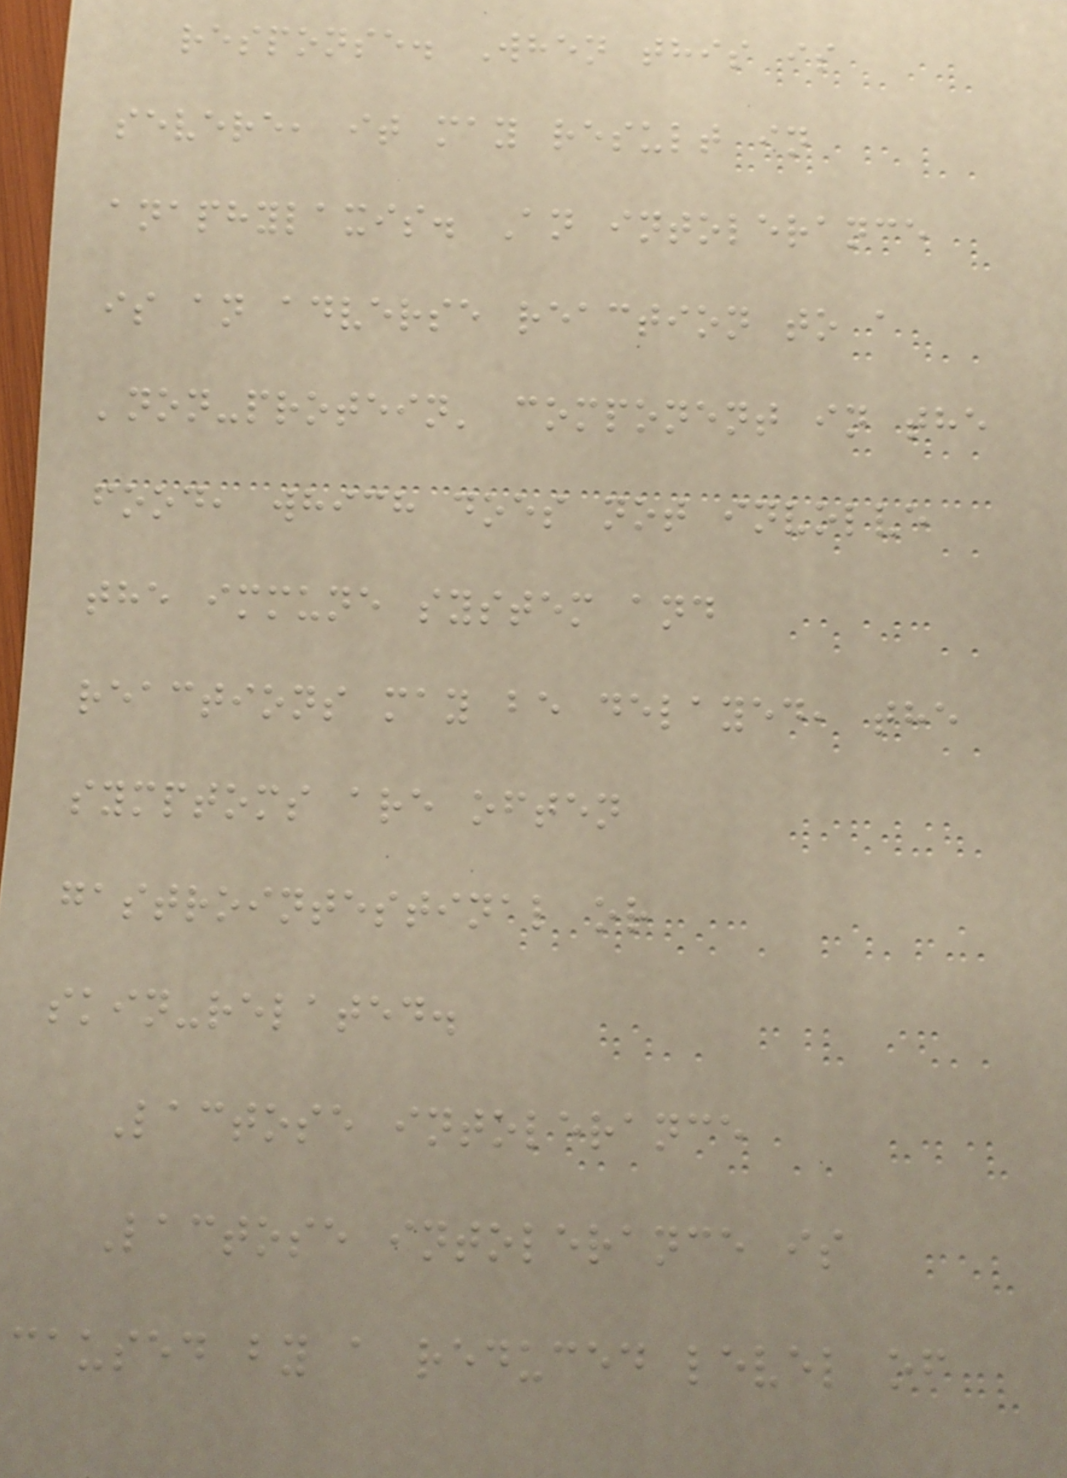response. When this is
severe, it may result in
anaphylaxis. An intolerance
is an adverse reaction to a
'non-protein' component in the
food, which does not involve
the immune system and
reactions may be delayed, the
symptoms are often
gastrointestinal or
skin-related.
Lactose intolerance
Lactose intolerance is
caused by a reduced level of
